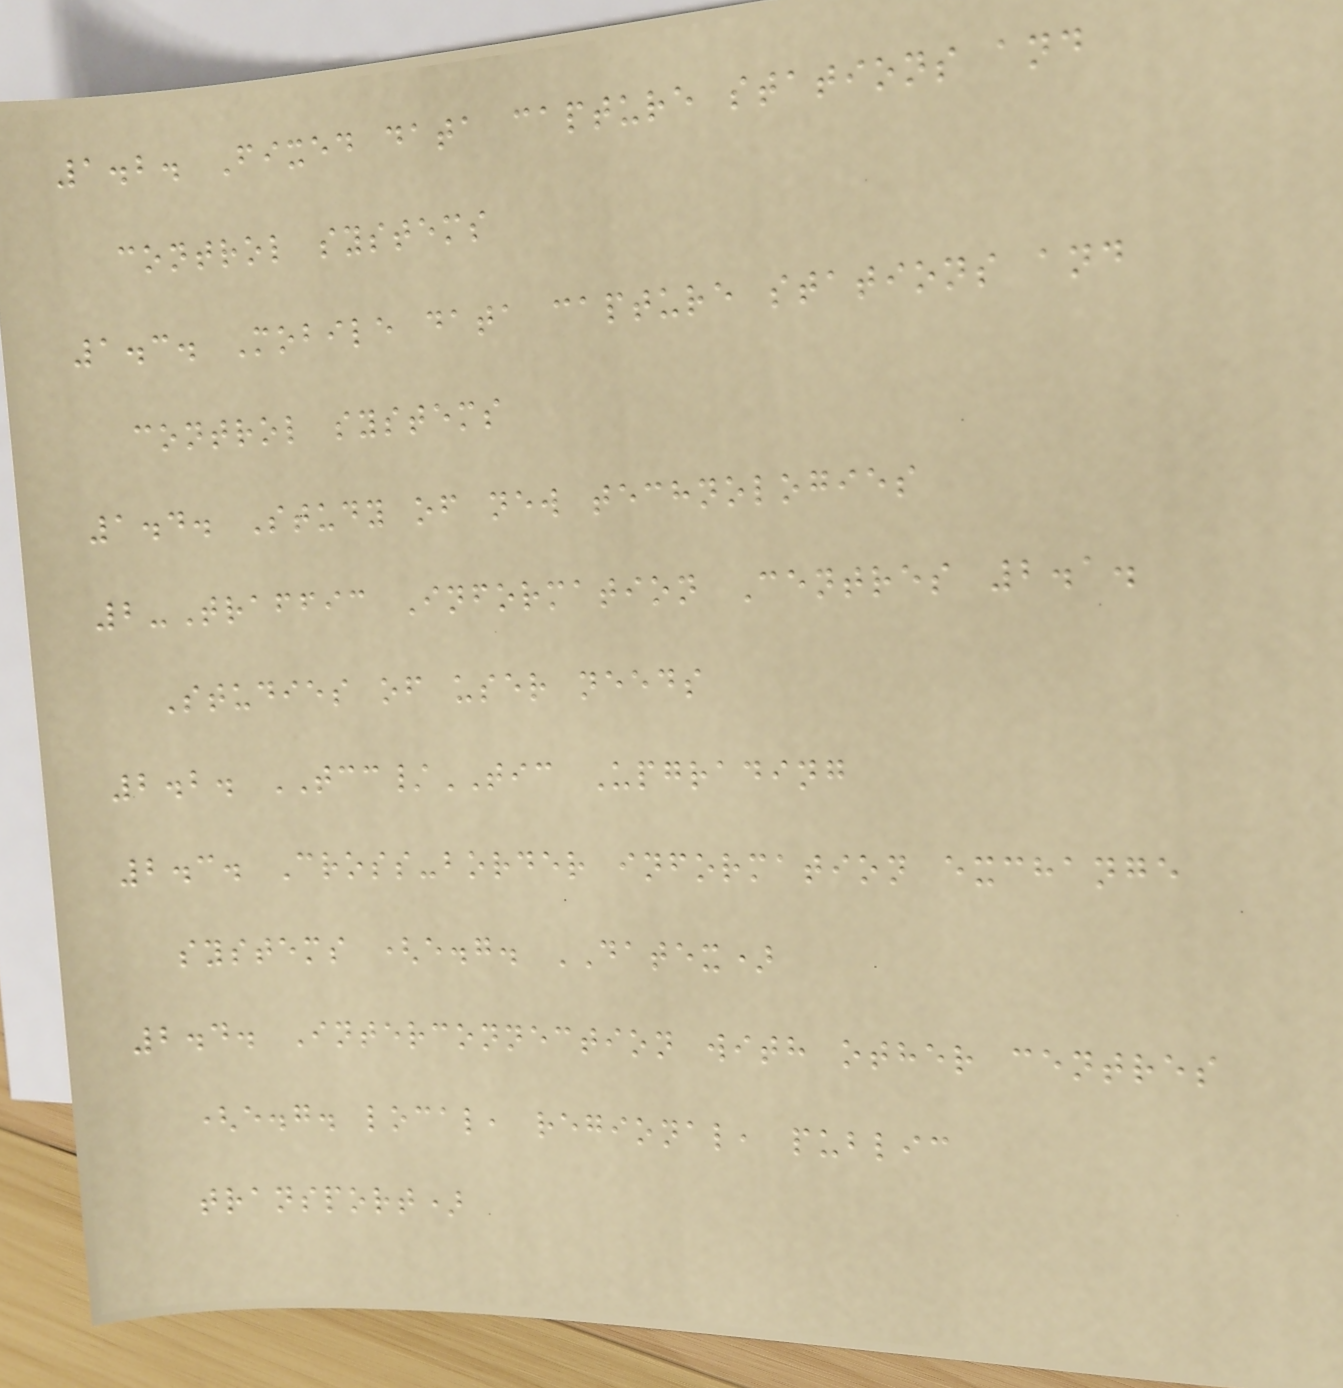1.2. Fixed data capture stations and
control systems
1.3. Mobile data capture stations and
control systems
1.4. Study of new technologies
2-Traffic Information Centres 2.1.
Studies of user needs
2.2. TCC/TIC Upgrading
2.3. Cross-border information exchange
systems (e.g. DATEX)
2.4. Interconnection with other centres
(e.g. local, regional, public
transport)
